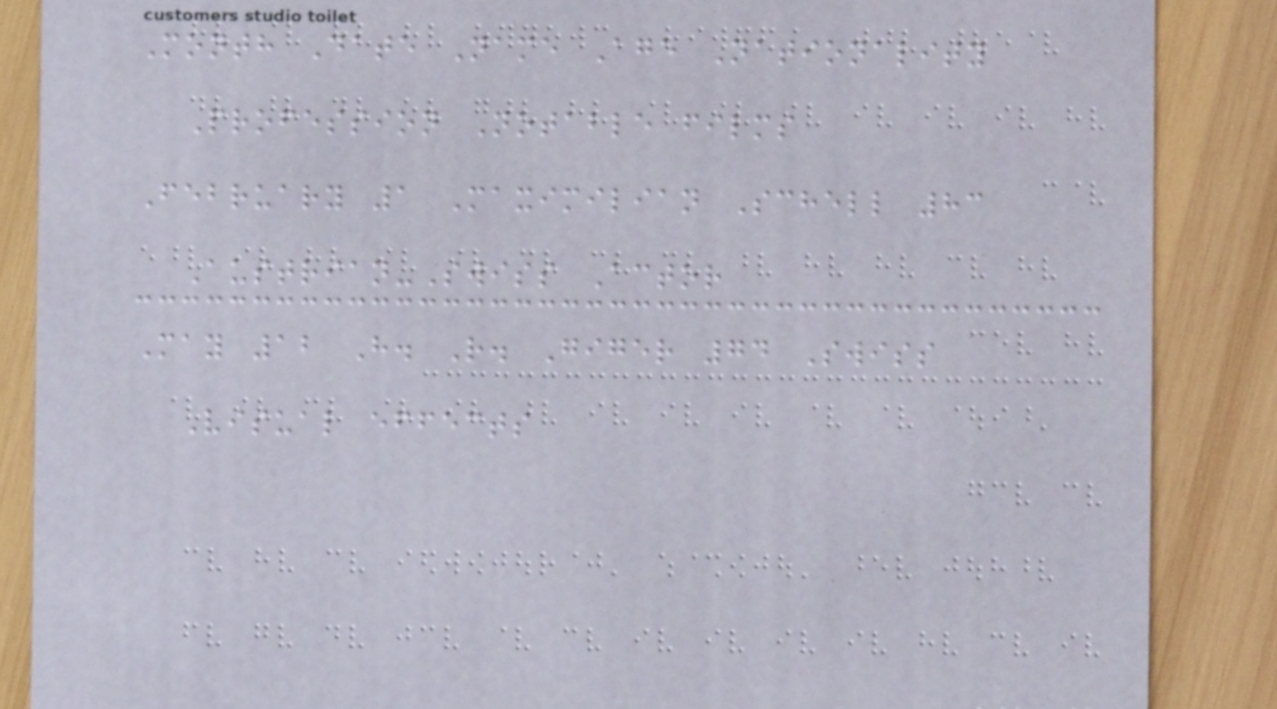Month Date Name Age Nationality
Profession Notable films
February 1 Maximilian Schell 83
Austrian-Swiss Actor
May 12 H. R. Giger 74 Swiss
Visual effects
